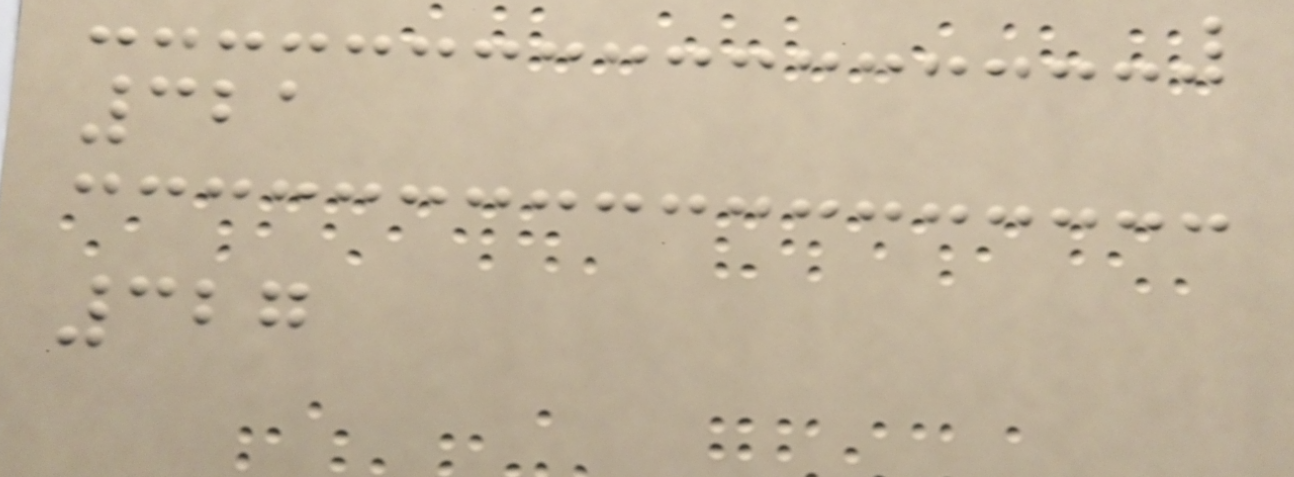321
327
